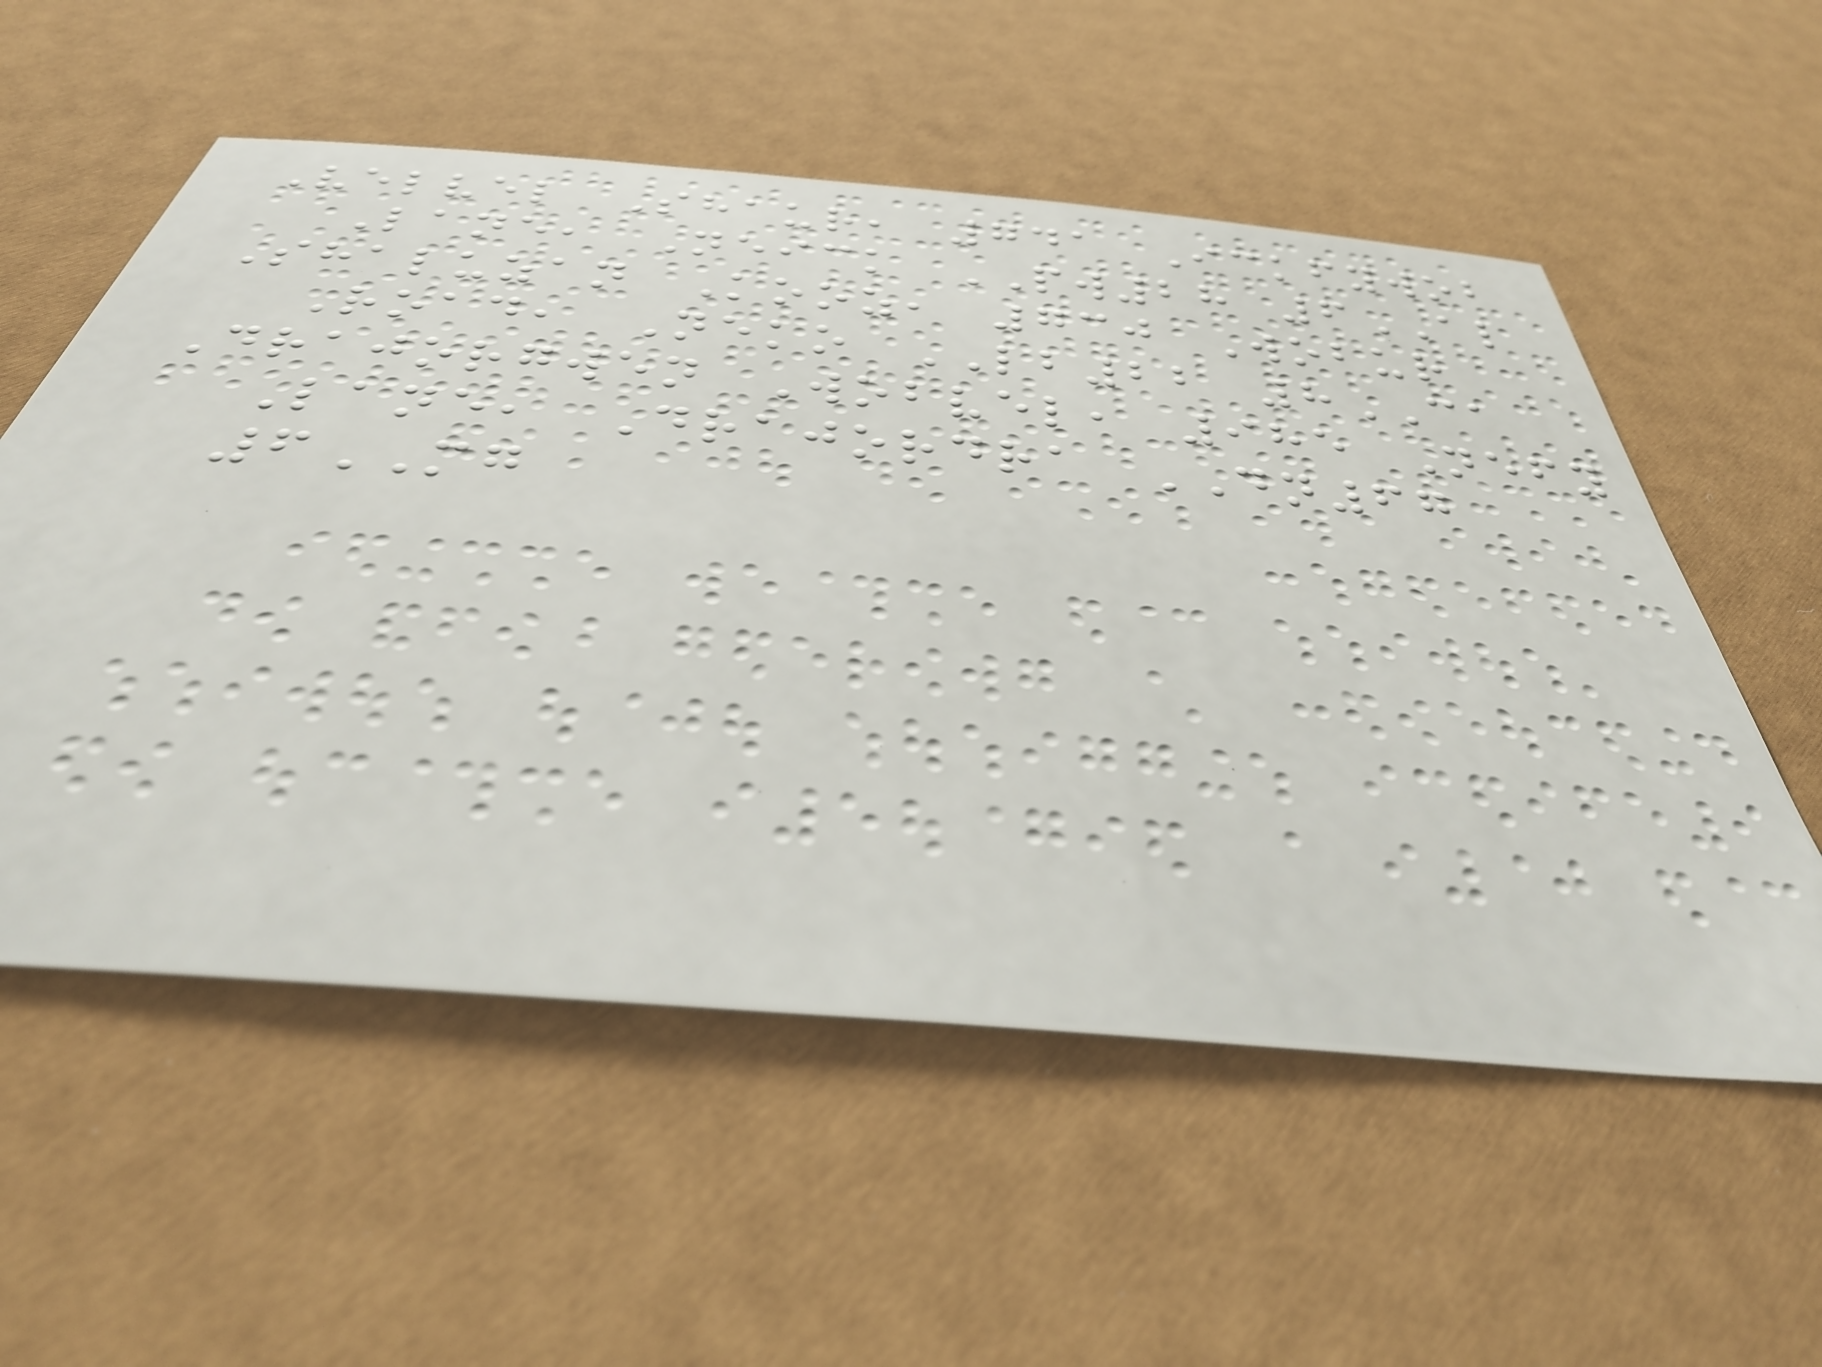Velvel Shaur, 741 Ickfywob
Lane, Neick PW28 6AL
Shaluzan Kooz, 730 Wobur
Road, Neko LB22 8CA
Drajorgwen Wobvel, 985 Nefy
Lane, Drajordra DN67
6MG
